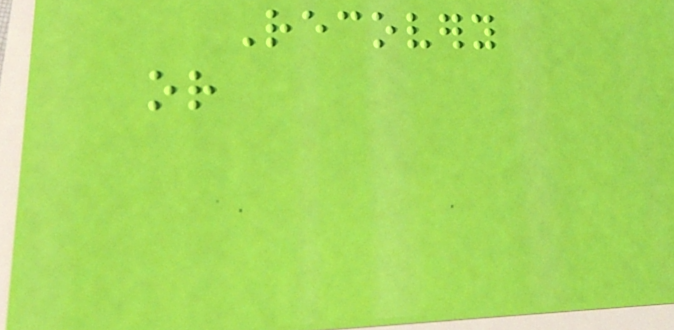Recovery
or
